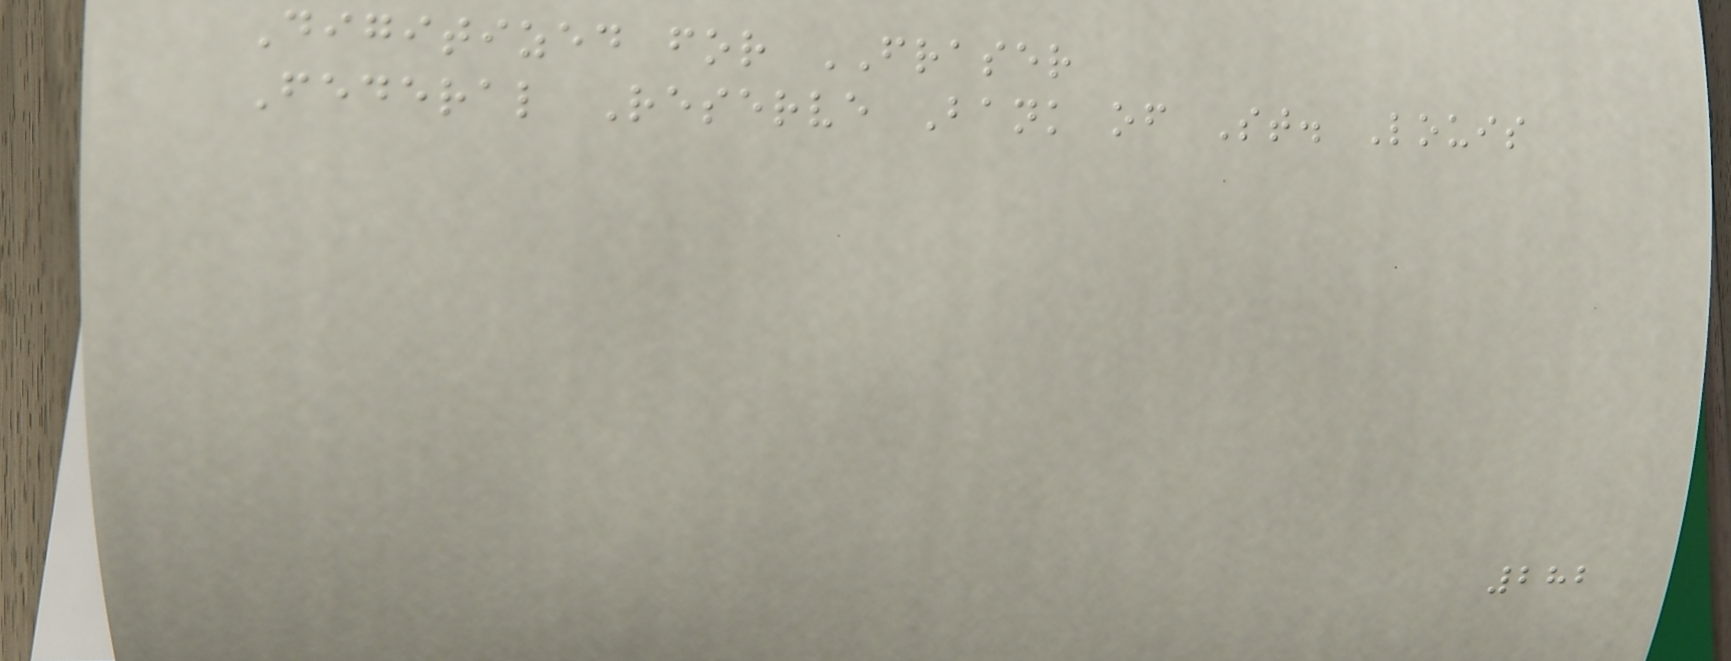Digitized for FRASER
Federal Reserve Bank of St. Louis
282
